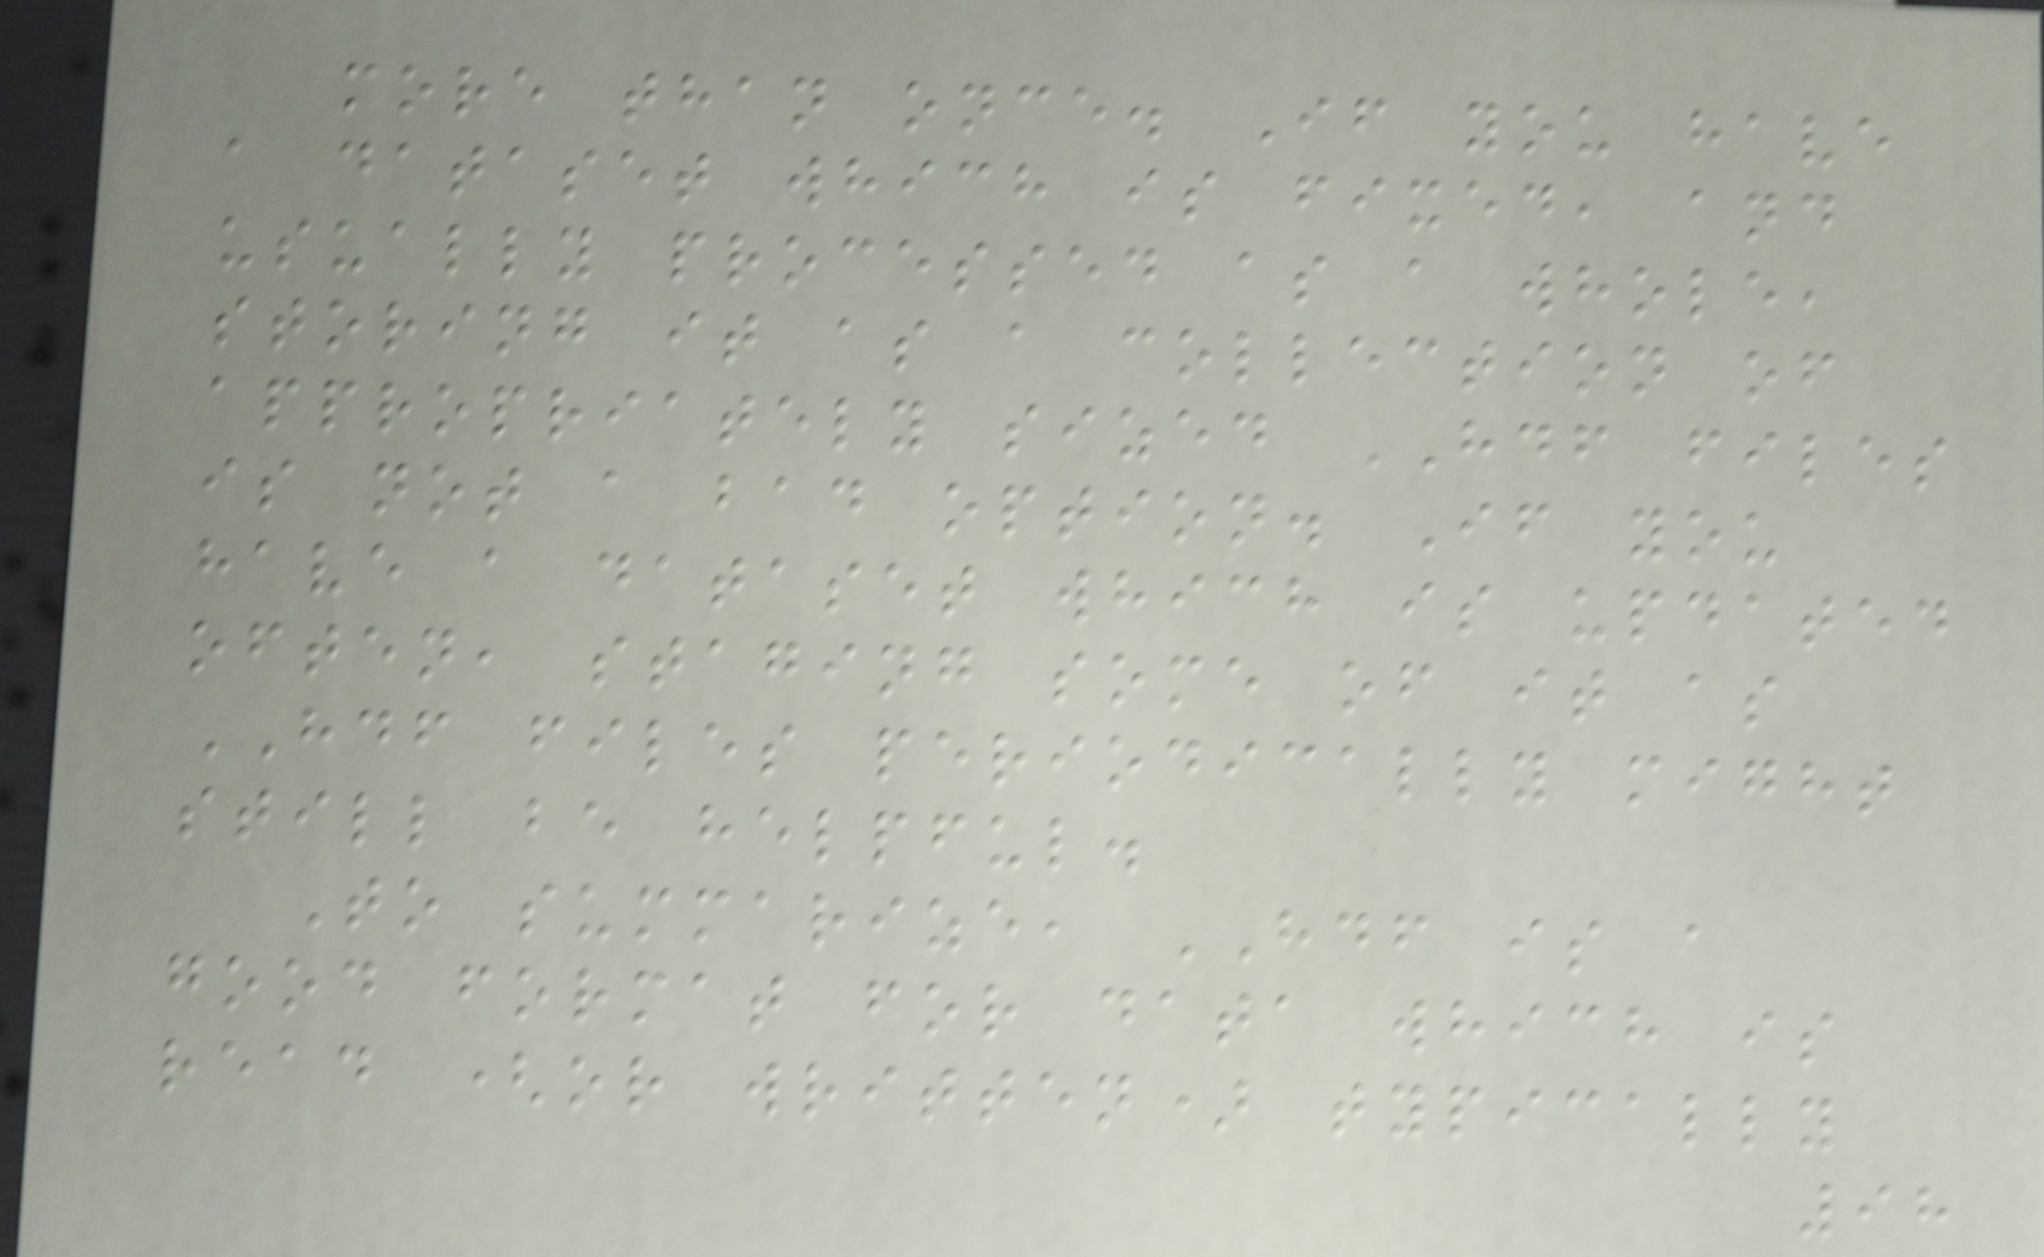more than once. If you have
a dataset which is fixed, and
usually processed as a whole,
storing it as a collection of
appropriately sized HDF files
is not a bad option. If you
have a dataset which is updated
often, staging some of it as
HDF files periodically might
still be helpful.
To summarize, HDF is a
good format for data which is
read (or written) typically
98
